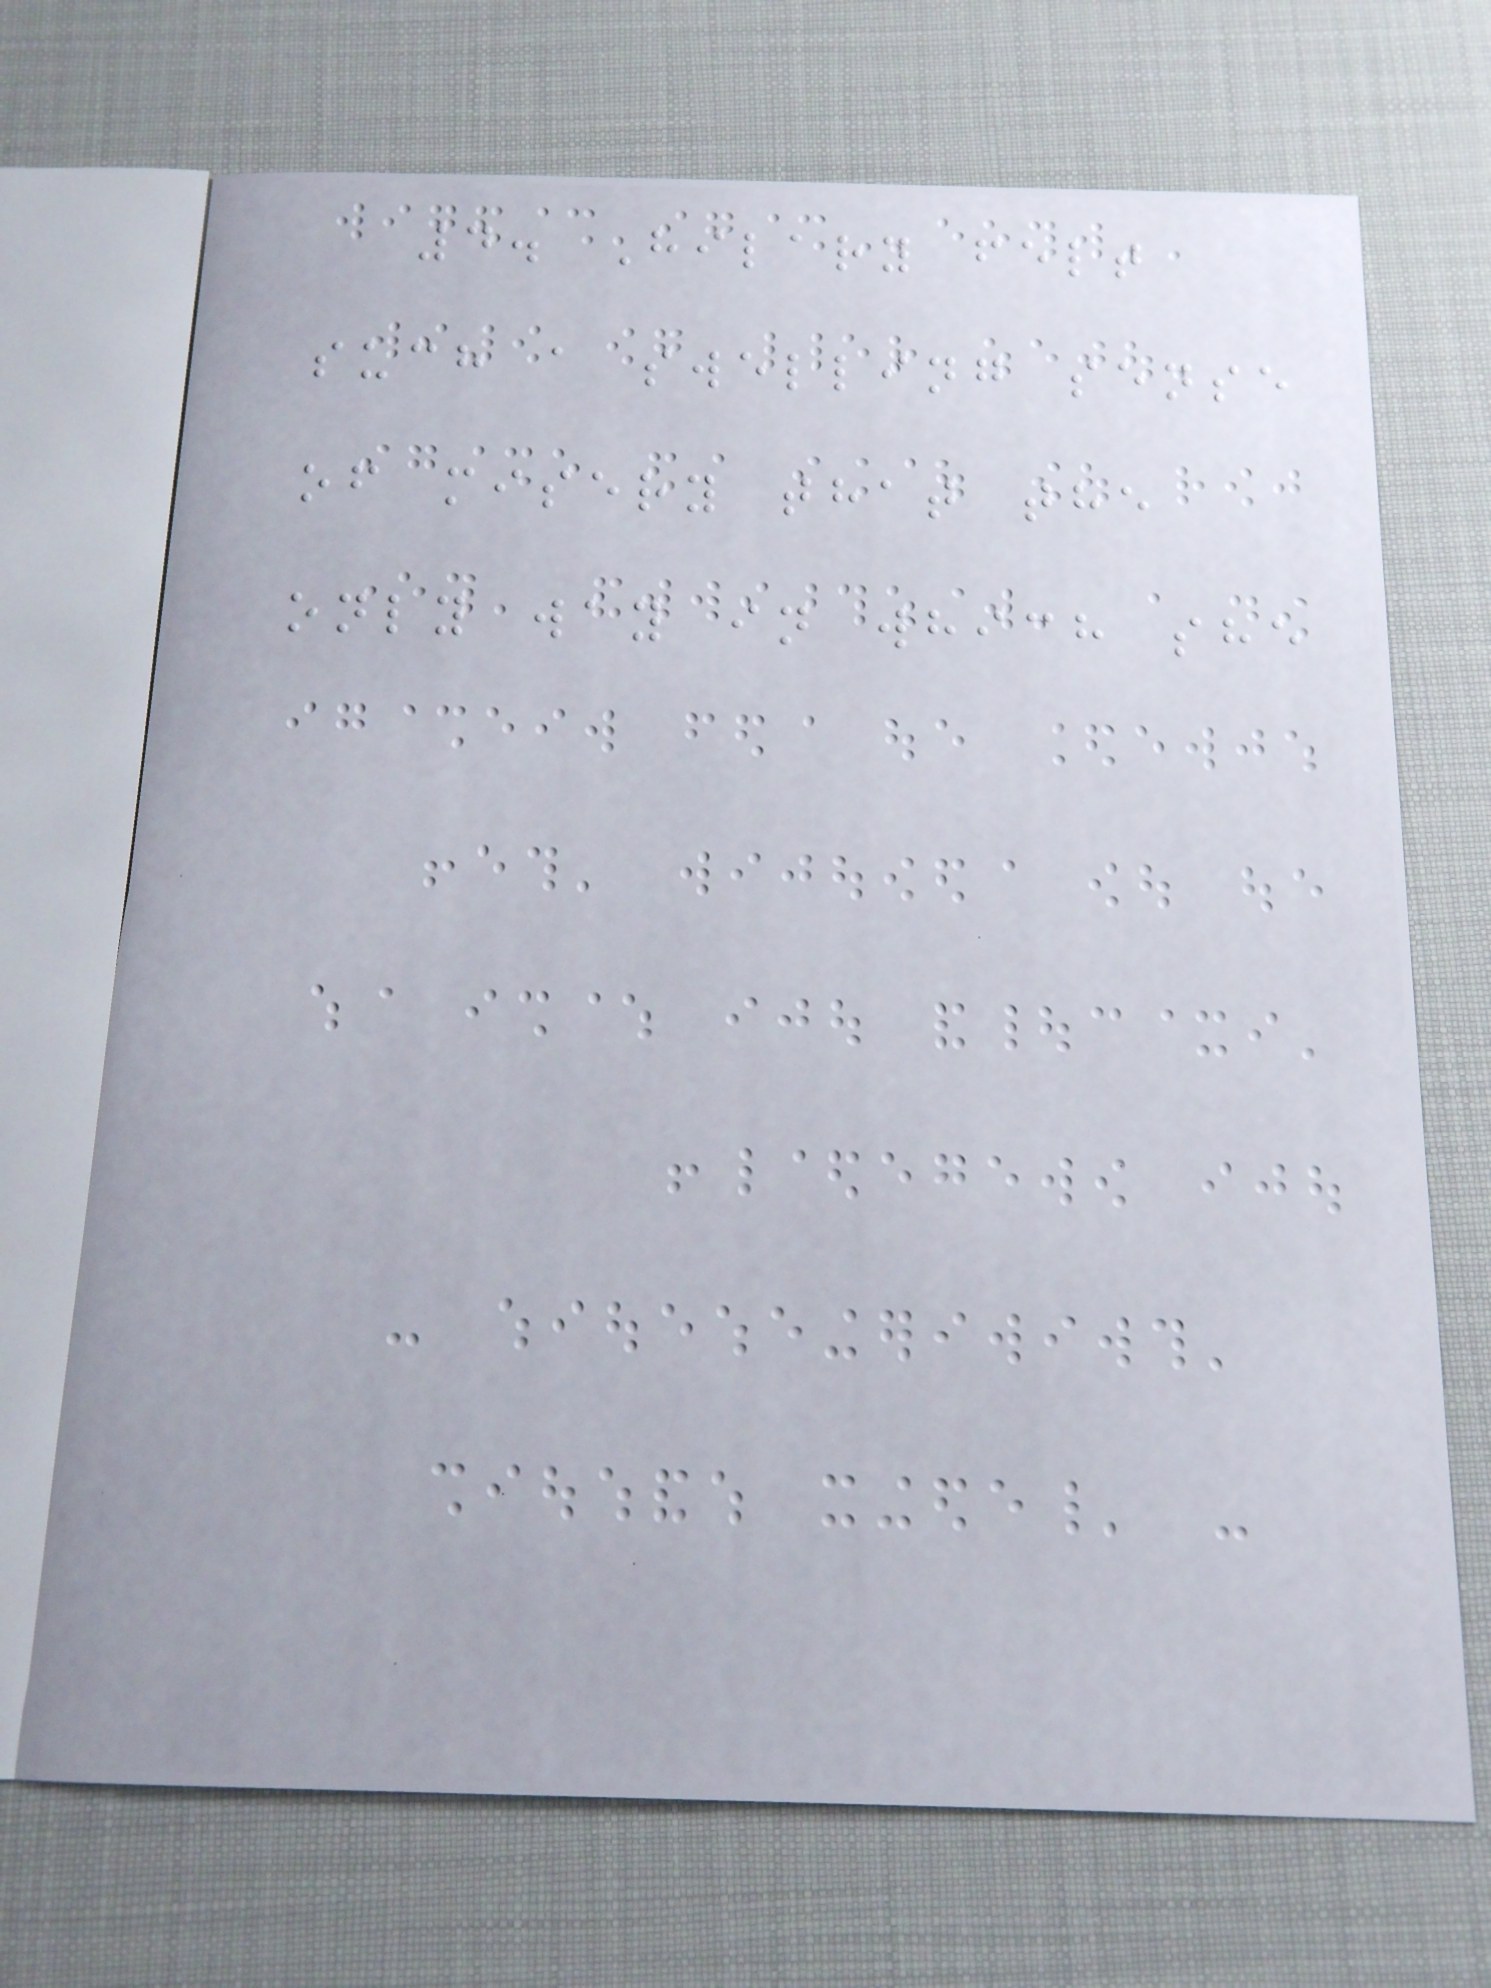4. Hilary felt
such a swelling sense
of misery that the
only way in which she
